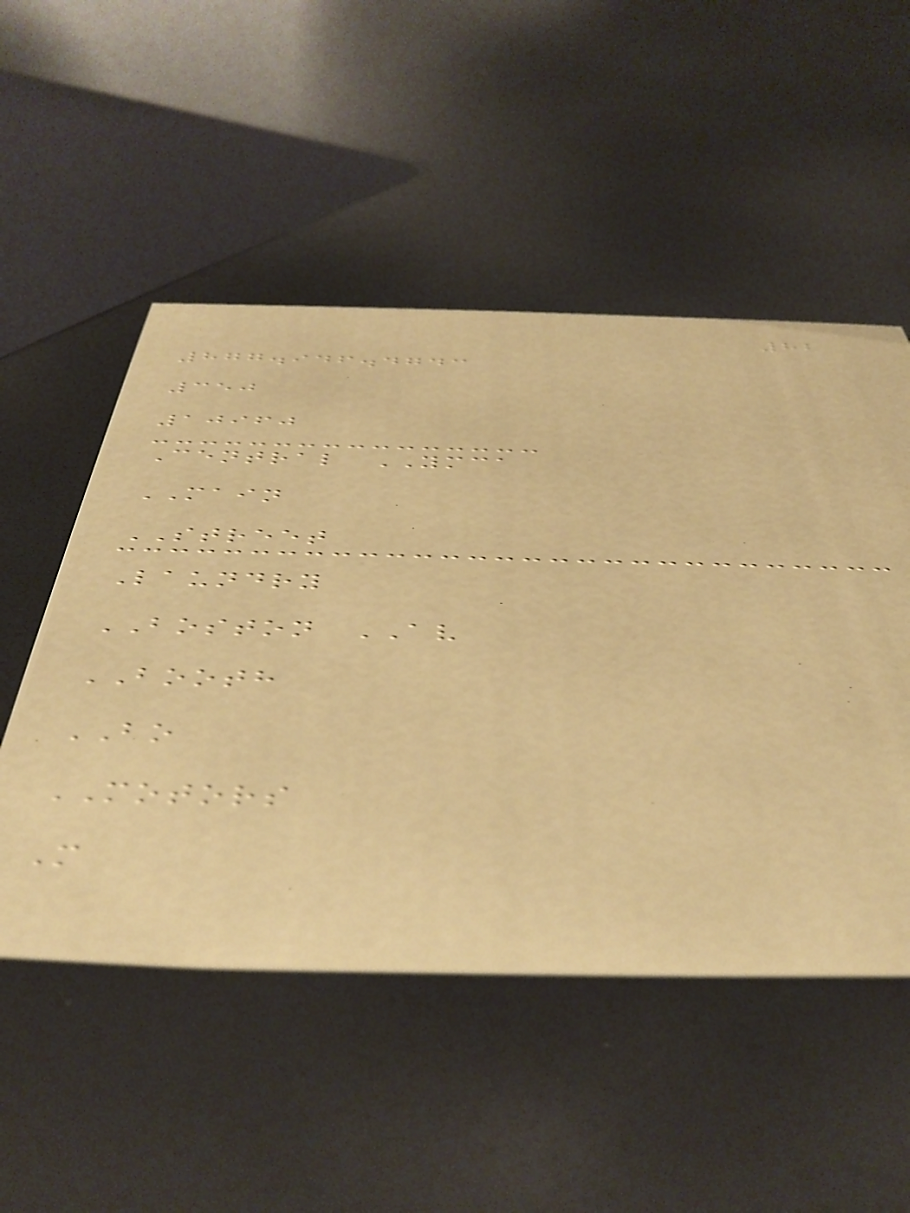82
877.946.4743
350
10960
Central YMCA
MAIN
STREET
Laundry
BOSTON AV
BOOTH
BO
MOTORS
M
